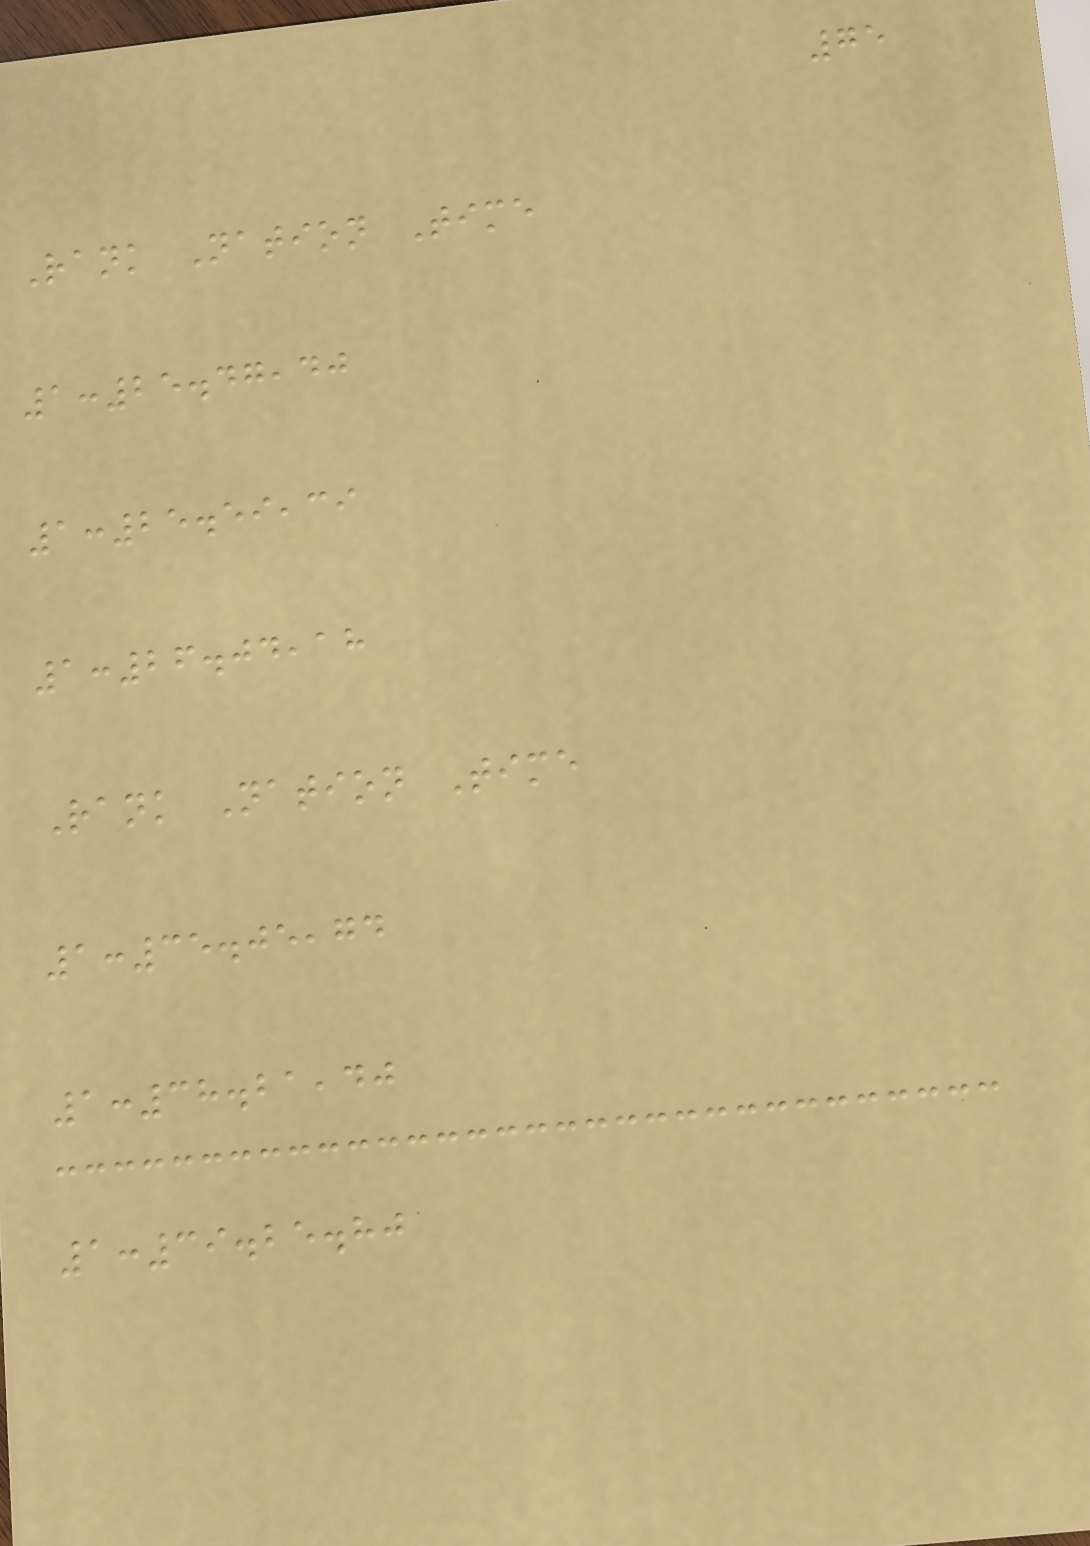75
Rank Nation Time
1:25.47,40
1:25.59,39
1:26.04,18
Rank Nation Time
1:35.05,74
1:38.21,40
1:39.25.80
